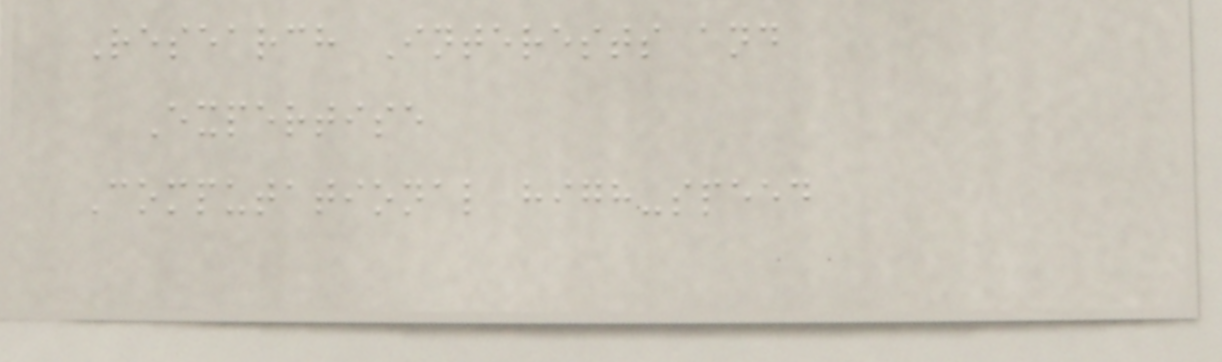Research Interests and
Expertise
Computational high-speed
